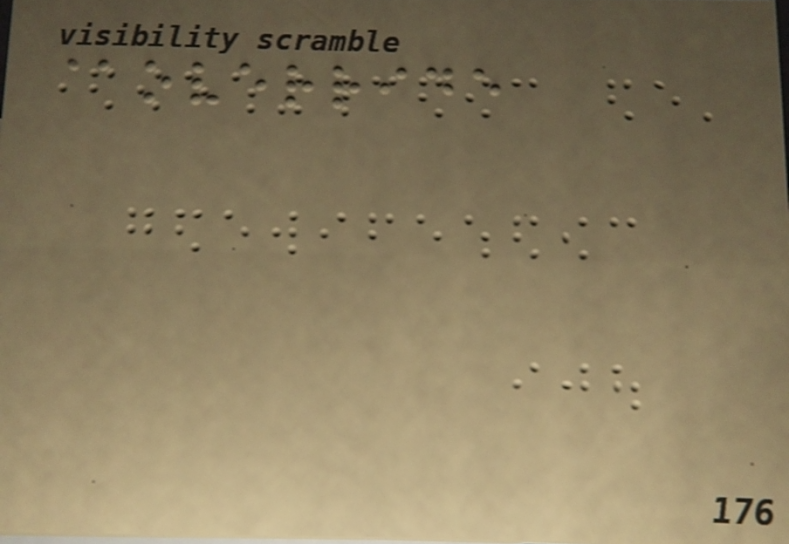@override
